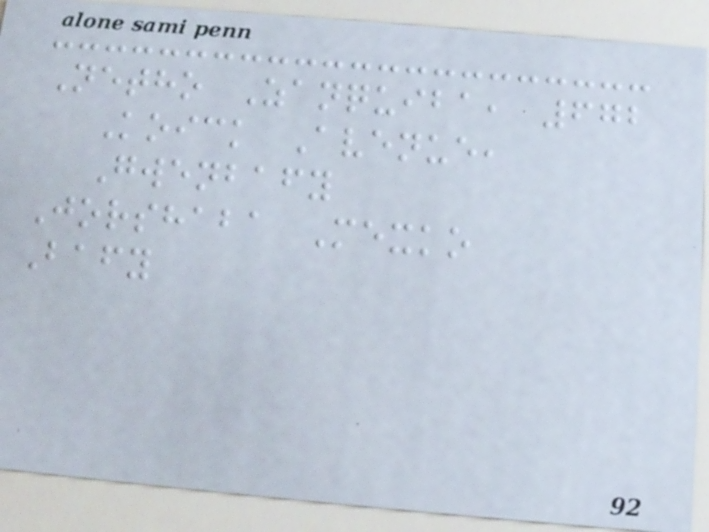Netho Zanquiba, 672
Koick Avenue,
Gwenbafy
Jorshaba Mexko
Bafy
